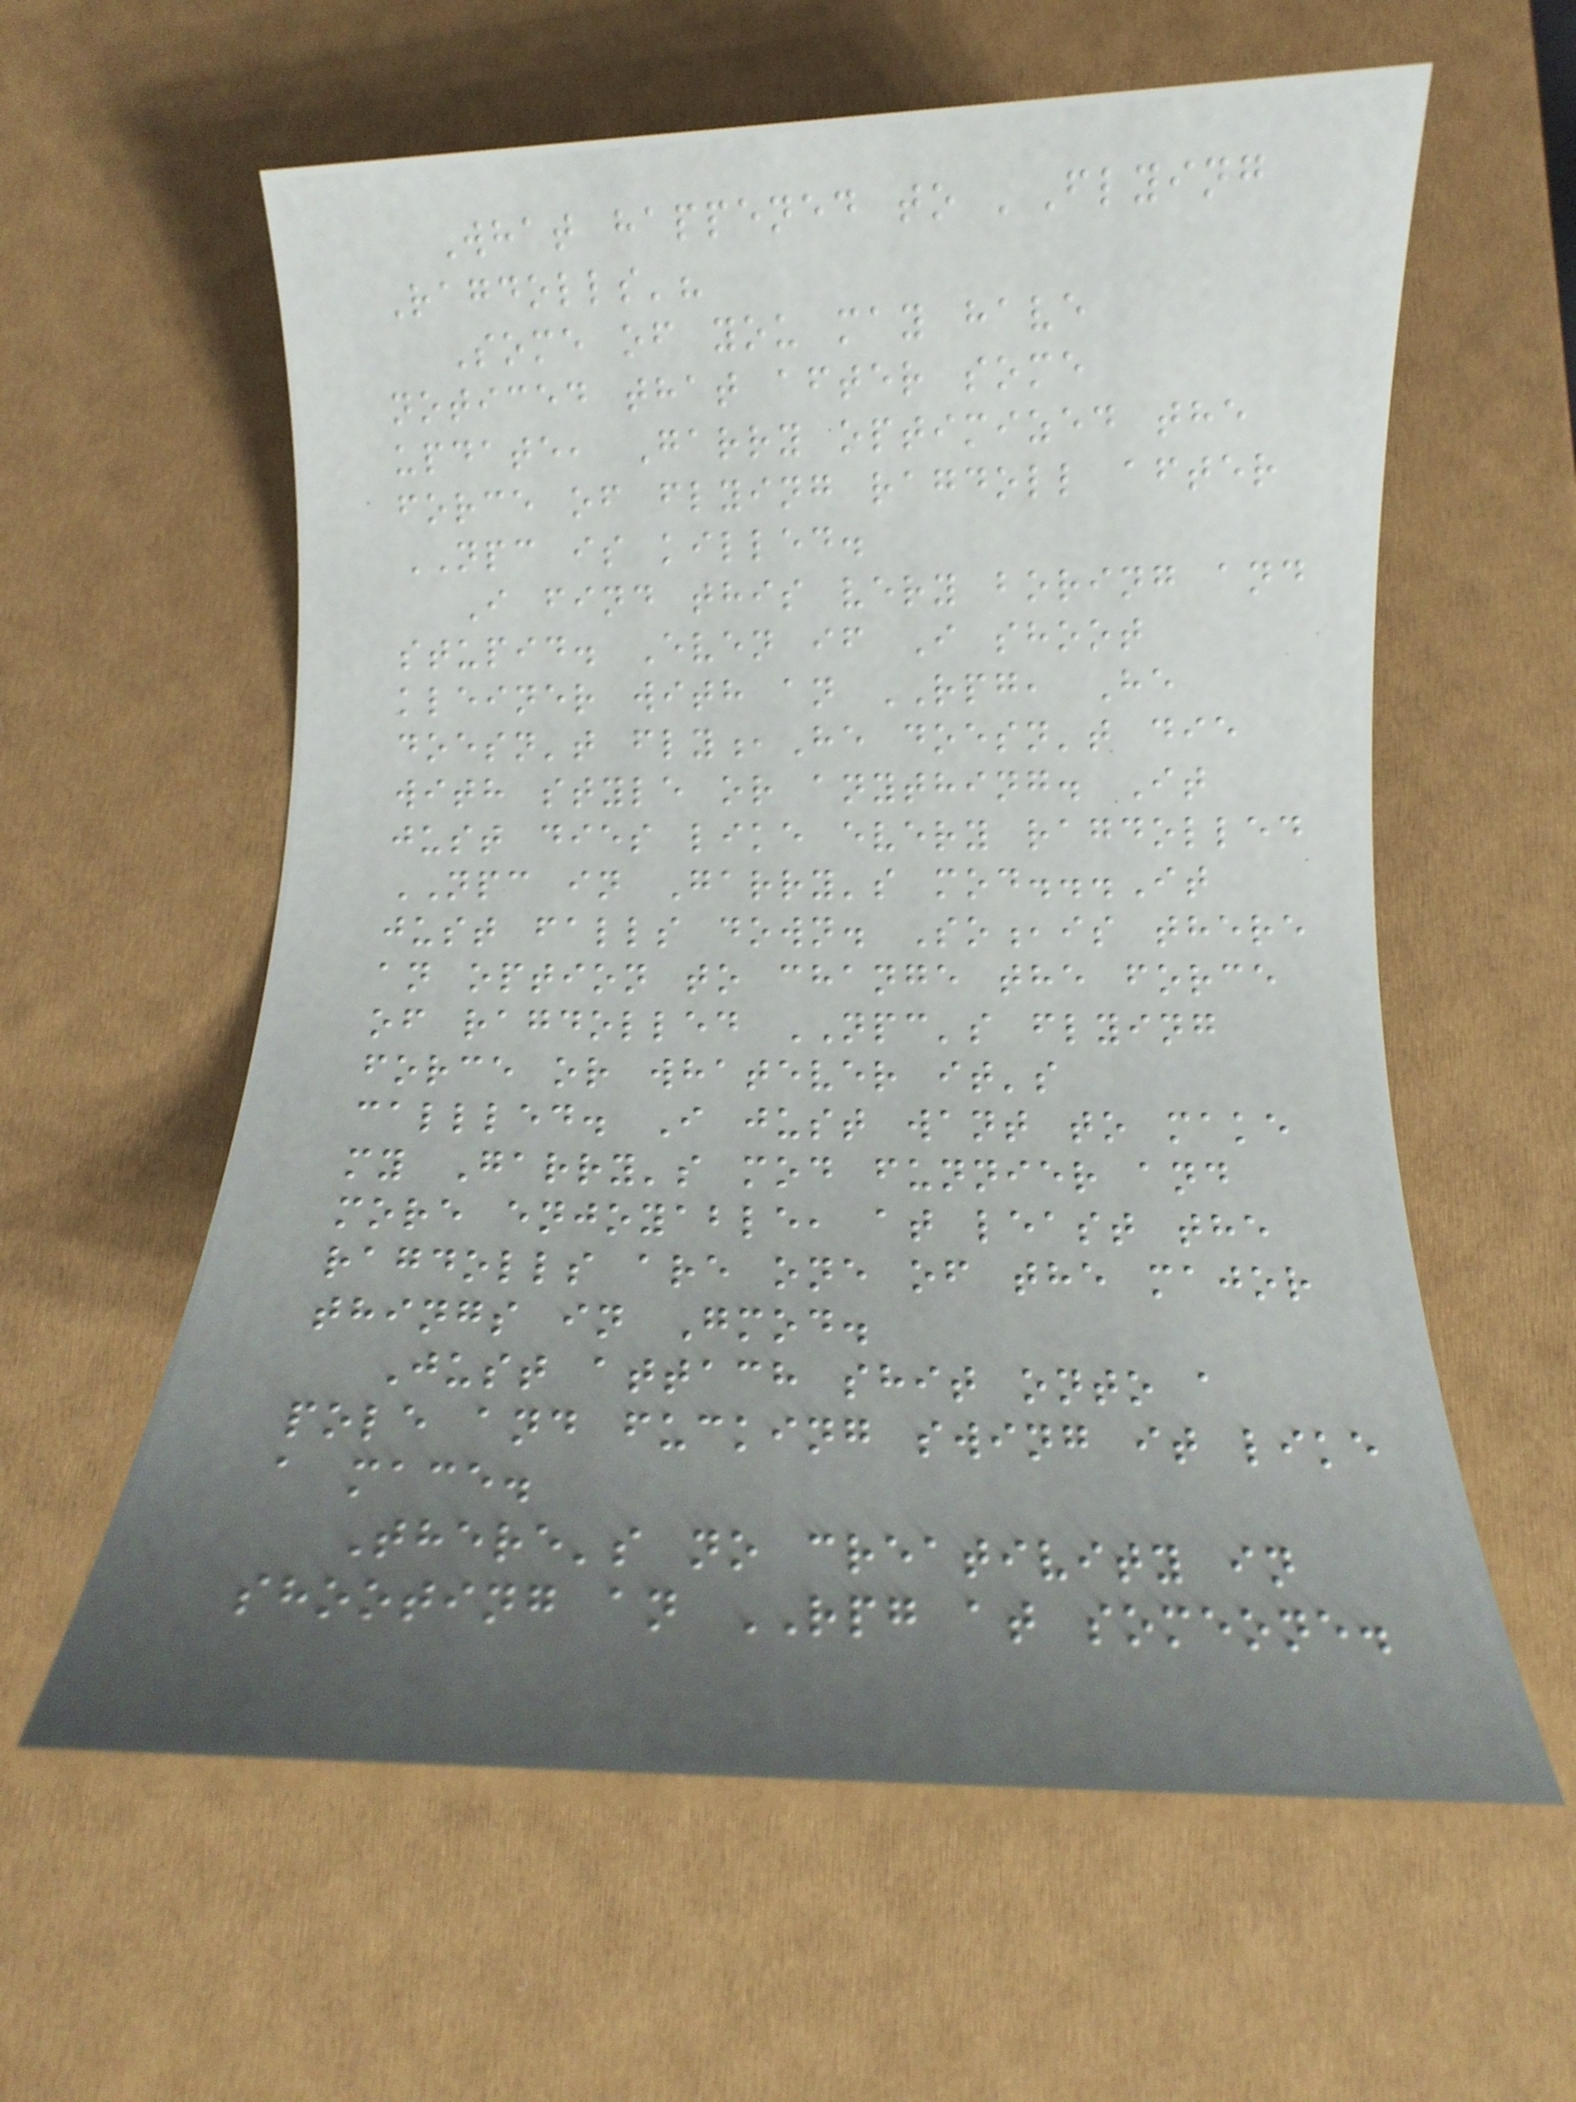What happened to 'Flying
Ragdolls'?
Some of you may have
noticed that after some
update, Garry optimized the
force of flying ragdoll after
NPC is killed.
I find this very boring and
stupid. Even if I shoot
kleiner with an RPG, He
doesn't fly,He doesn't die
with style or anything. It
just dies like every ragdolled
NPC in Garry's mod...It
just falls down. So,is there
an option to change the force
of ragdolled NPC's flying
force or whatever it's
callled. I just want to make
my Garry's mod funnier and
more enjoyable, at least the
ragdolls are one of the major
things in Gmod.
Just attach shit onto a
pole and fucking swing it like
a mace.
There's no creativity in
shooting an RPG at someone.
